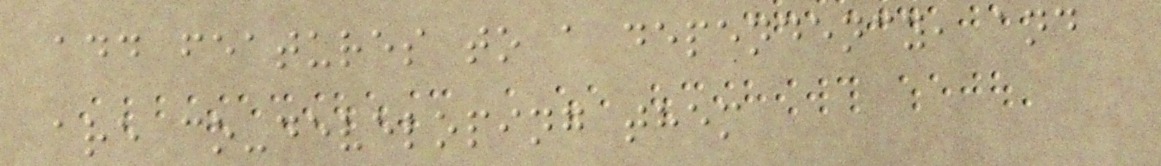add features to a dependency, and
are co-developing them
